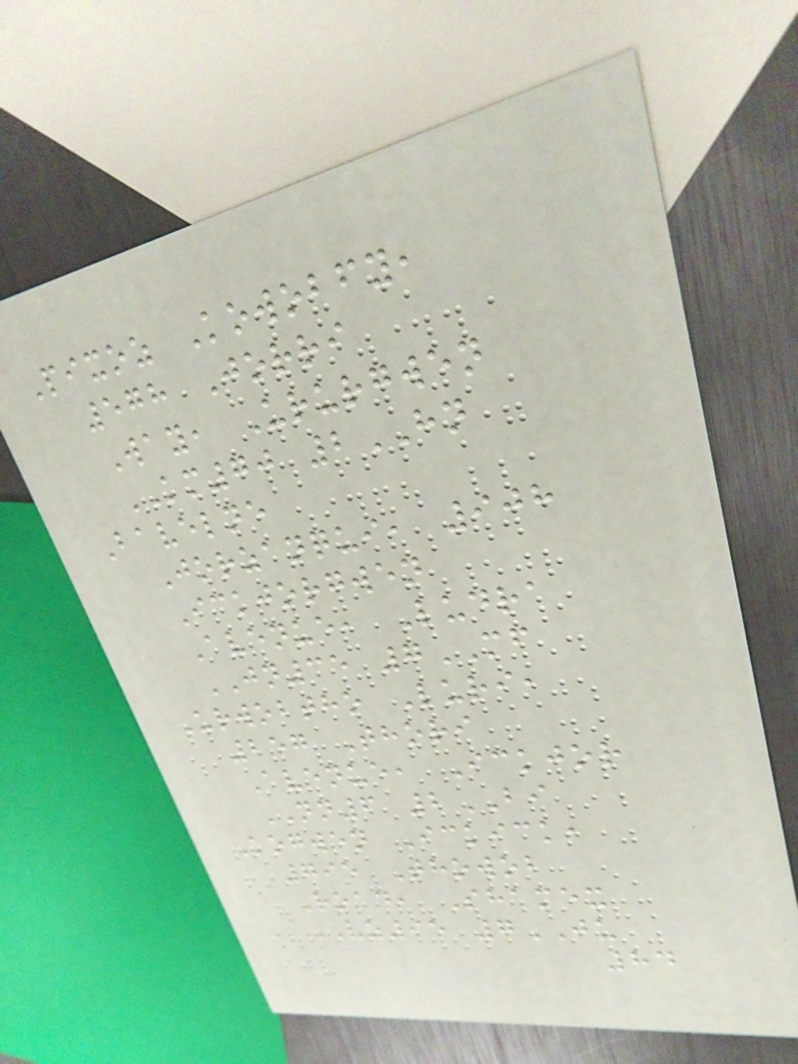Pixoz Kowobfy,
578 Jorri
Way, Ururgwen
KM70 2HN
Bavelne
Jorzanqui, 908
Ickjorgwen
Avenue, Ludra
JN35 7MF
Urwobtho Luri,
257 Thori
Avenue, Ickjor
NN6 2BI
Kogwen Ickick,
795 Thowob
Road, Shamex
VZ95 7JU
84
